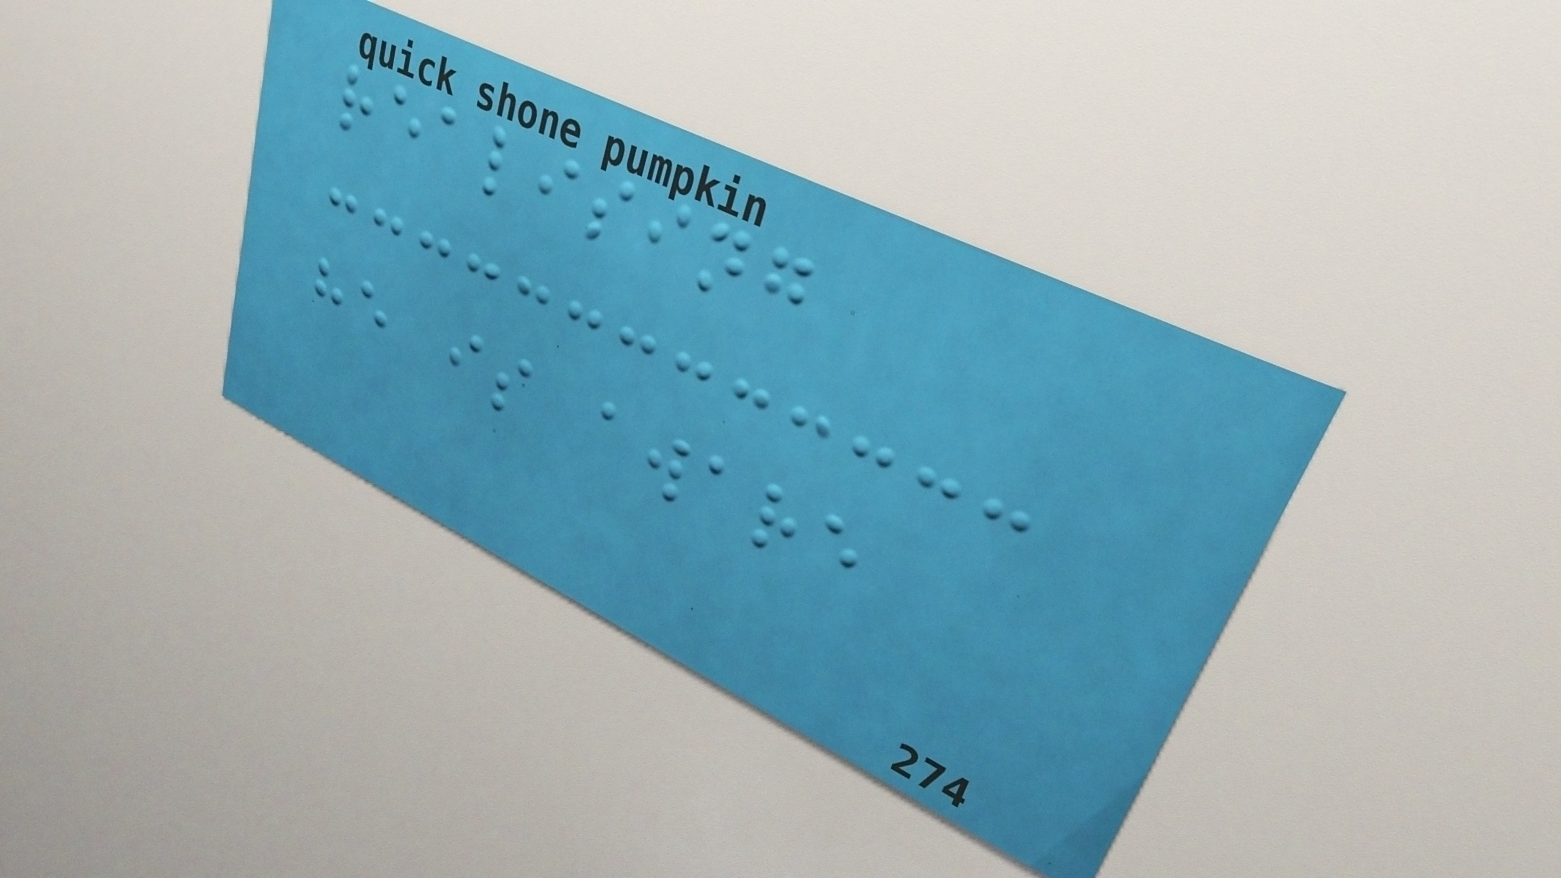realising
he is aware
